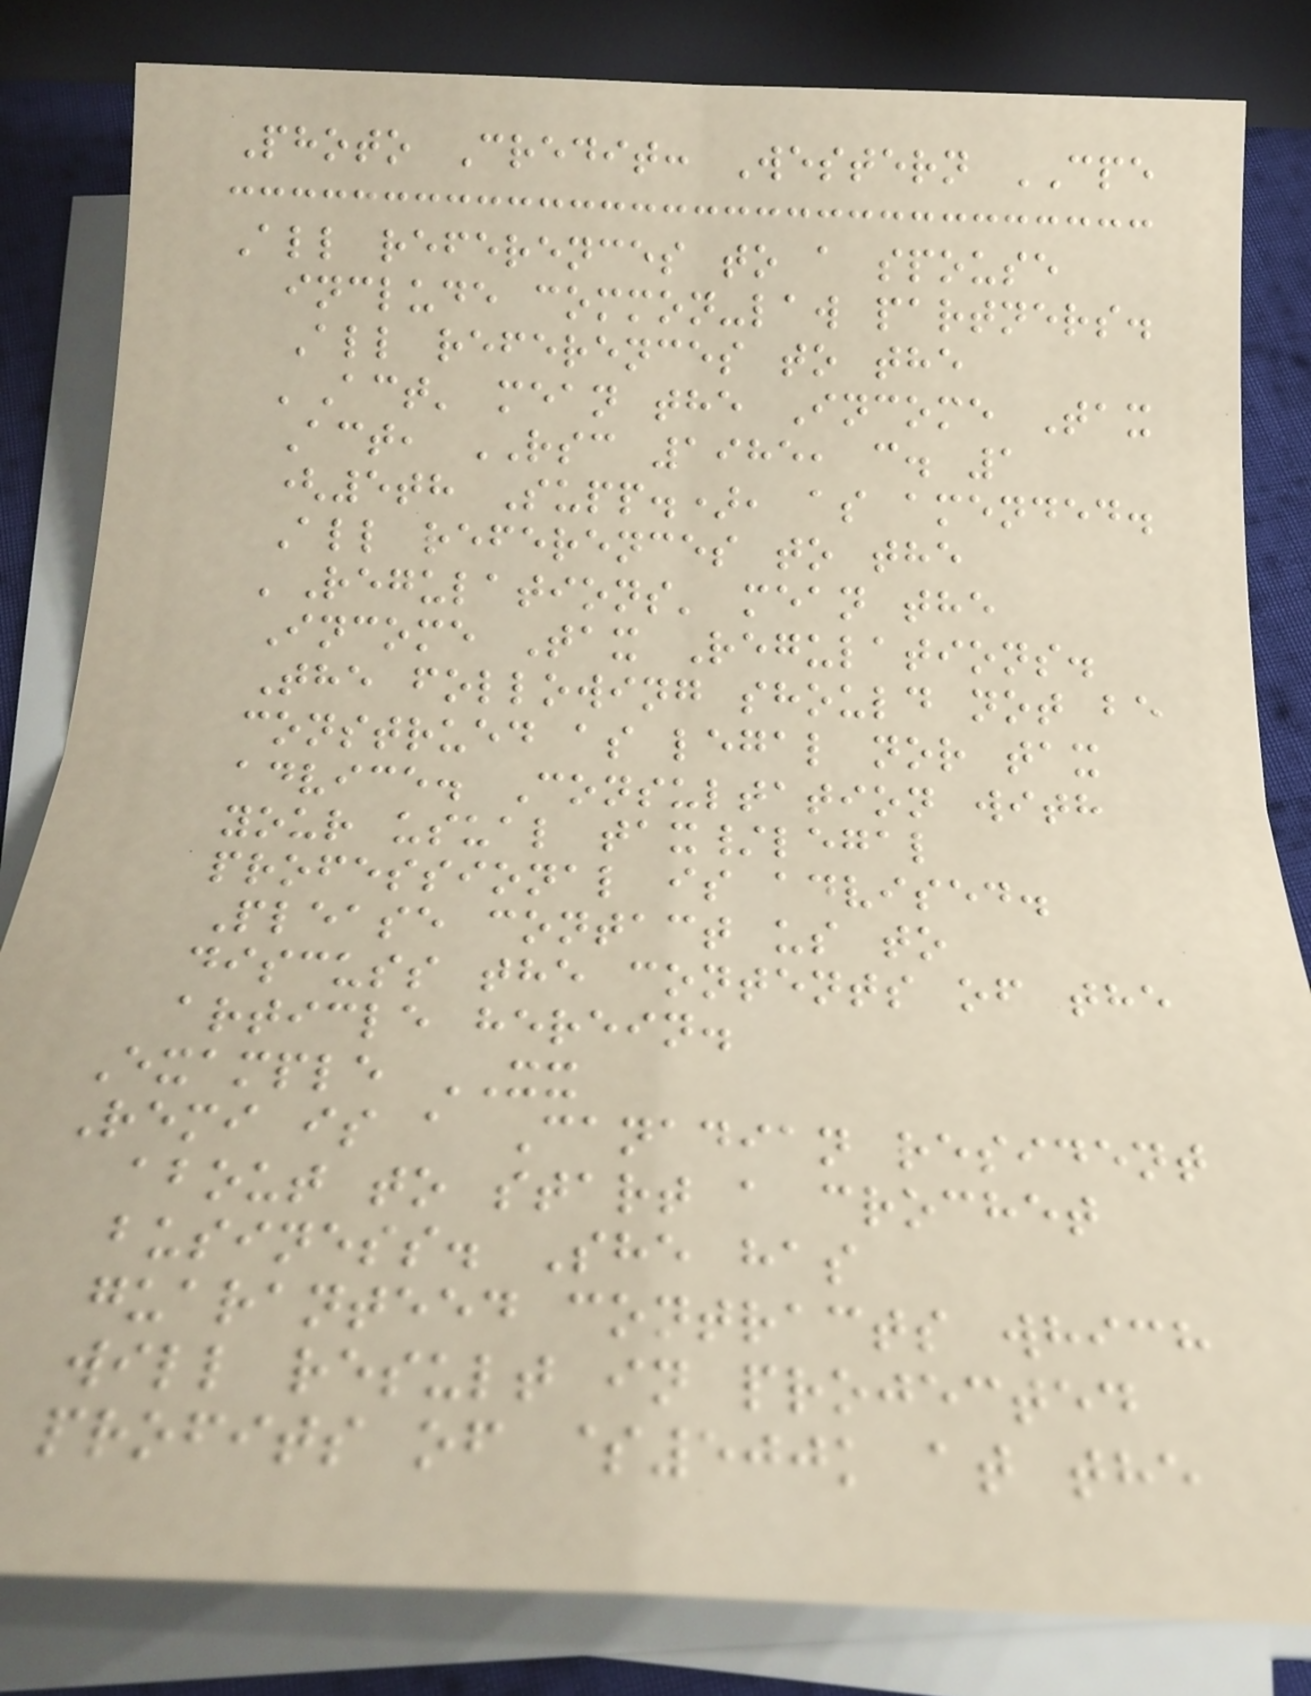Photo Credit: Western CPE
All references to a spouse
include common-law partners.
All references to the
'Act' mean the Income Tax
Act, RSC 1985, c. 1
(5th Supp.), as amended.
All references to the
'Regulations' mean the
Income Tax Regulations.
The following should not be
construed as legal nor tax
advice. Consultation with
your usual tax/legal
professional is advised.
Please contact us to
discuss the contents of the
article herein.
Example XX
Remi is a Canadian resident
about to start a crochet
business. She has
guaranteed contracts which
will result in projected
profits of $500k at the
